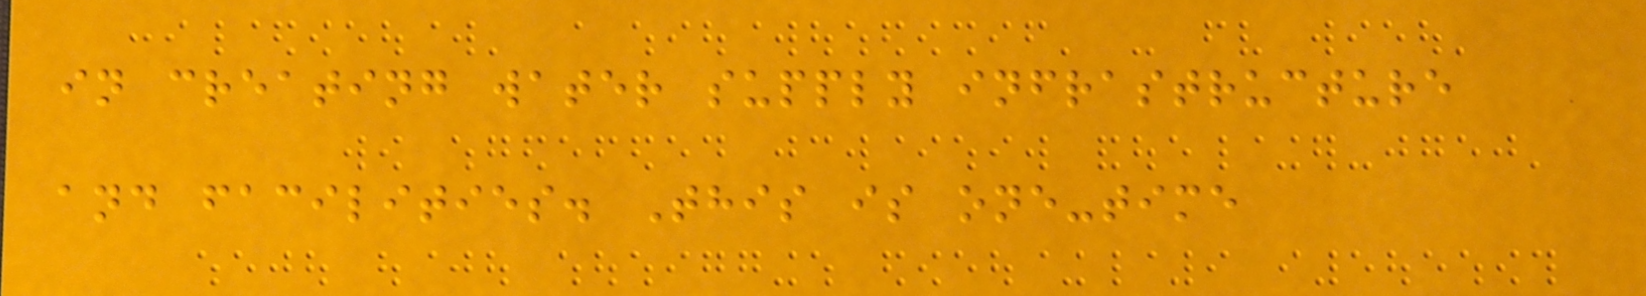in creating water supply infrastructure
and facilities. This is one-time
